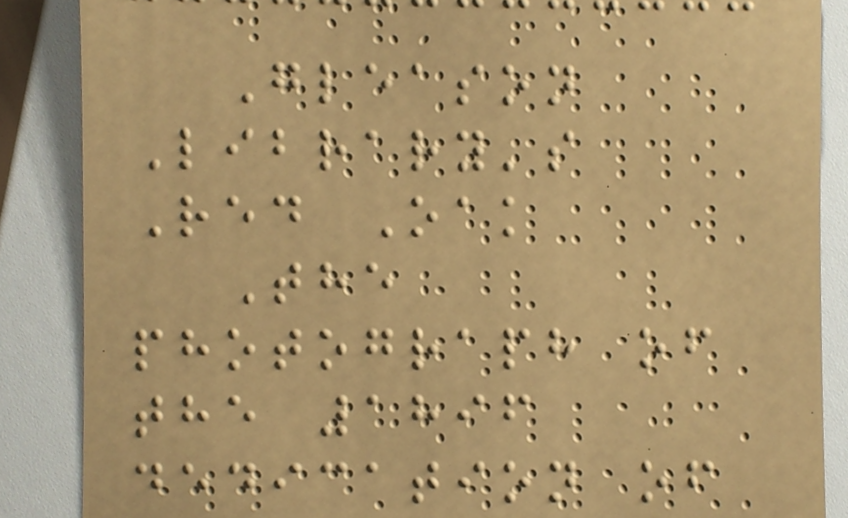Gleason
Library's
Red Oak
The
photograph of
the 1896
dedication of
